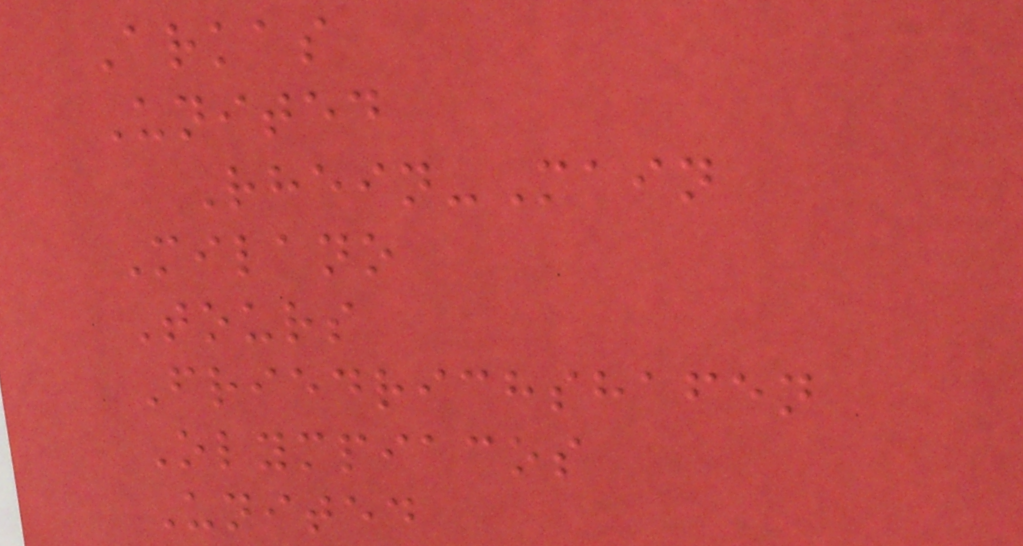Arkas
United
Rhein-Main
Milano
Tours
Friedrichshafen
Olympiacos
United
